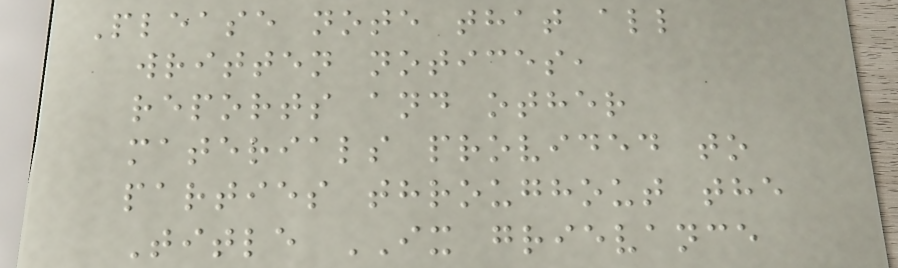Please note that all
written notices,
reports and other
materials provided to
parties throughout the
Title IX grievance
